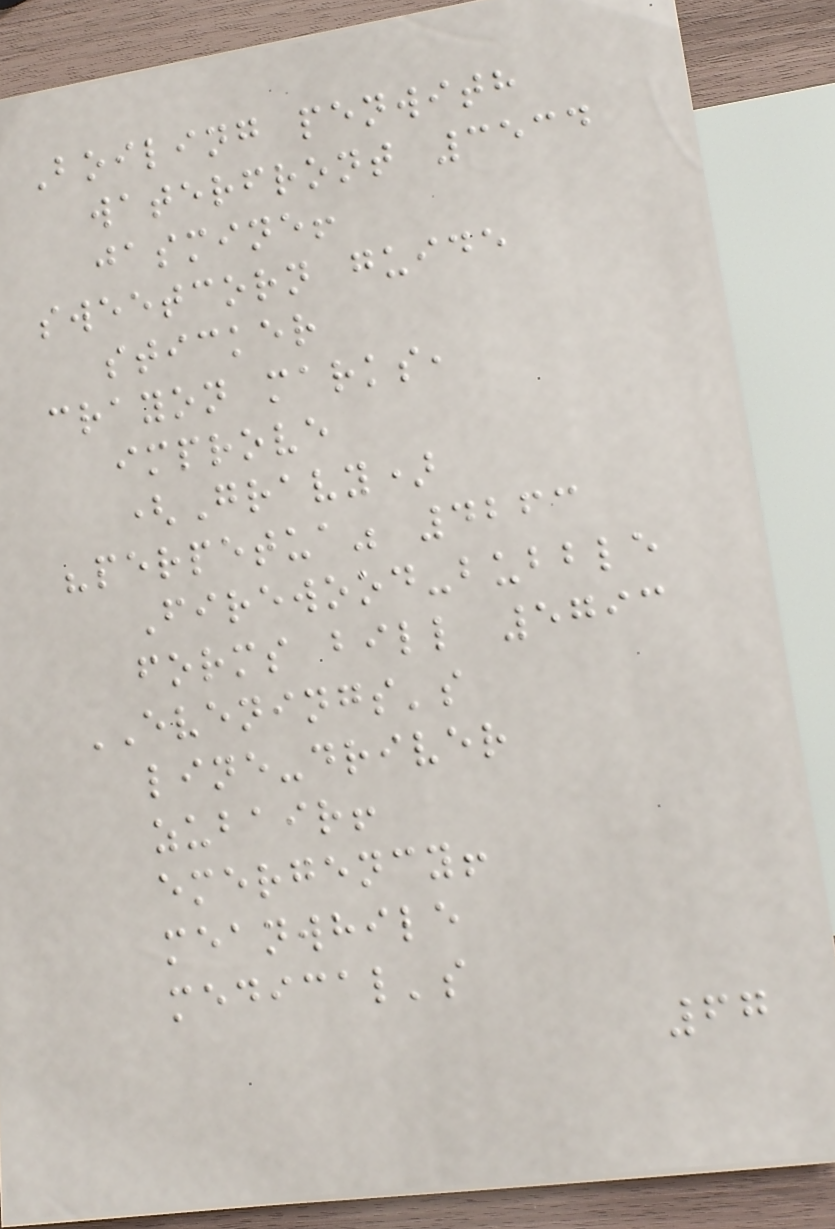Boiling penwith
waterfront 3534
jasmine!
sweetcorn guide
sticker
crayon marks,
improve
(Gravy)
"perpetua" 4263
Firewood-bubble
forms bill 5793
EVENINGS's
line-driver
zubair!
emergency!
meanwhile
medical's
67
